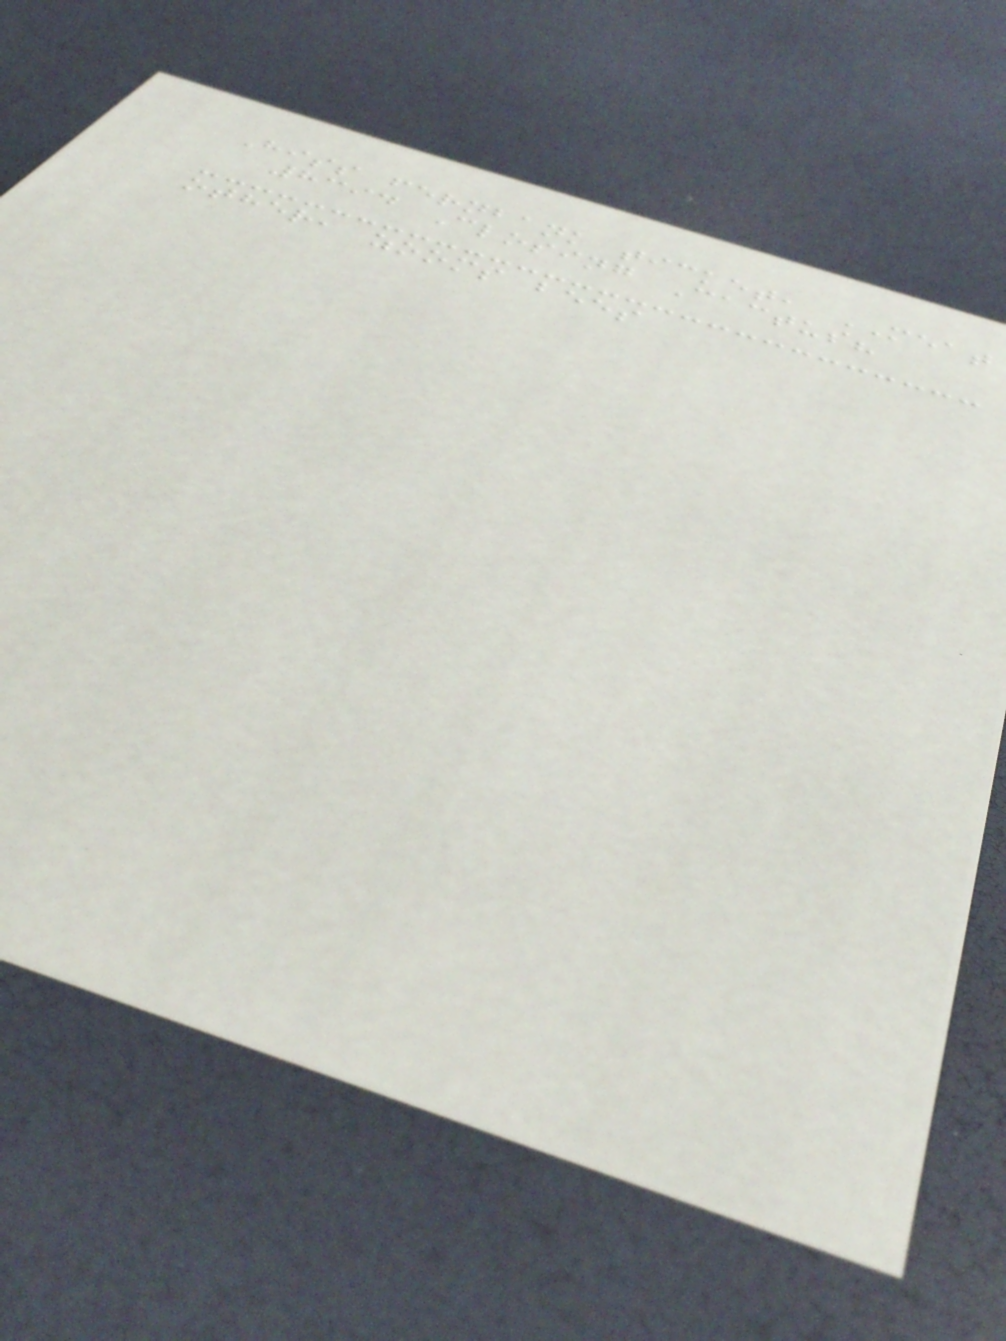Hiss fernbank ticket, MEAT
8394 Closing Cactus?
other, zooms bees
